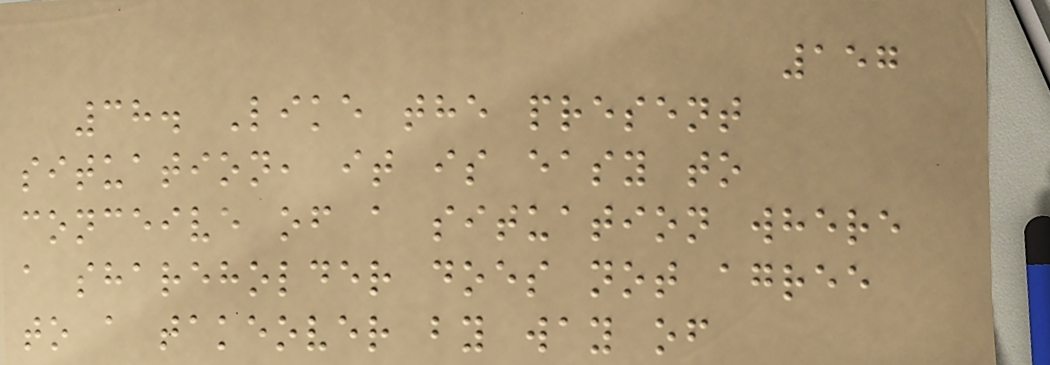157
38. Like the present
situation, it is easy to
conceive of a situation where
a shareholder does not agree
to a takeover by way of
